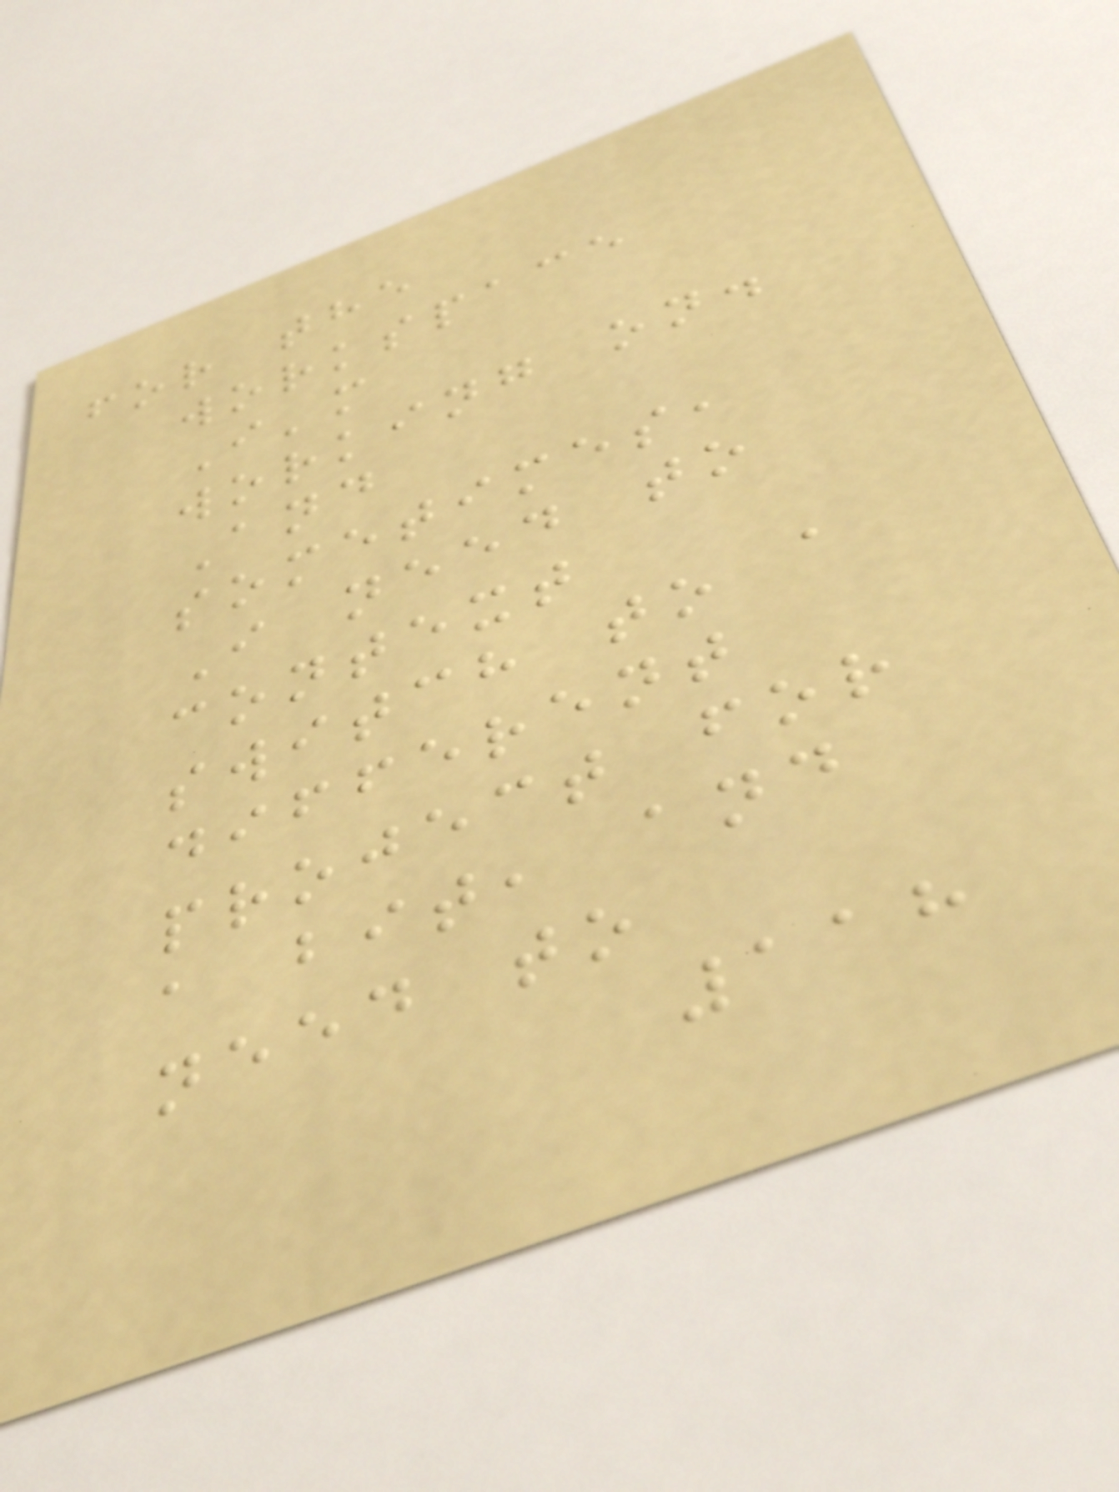for the
workspace
I'm
working on.
And
sometimes,
I need to
context
switch to a
different
project for
a bit, and
need to
118
